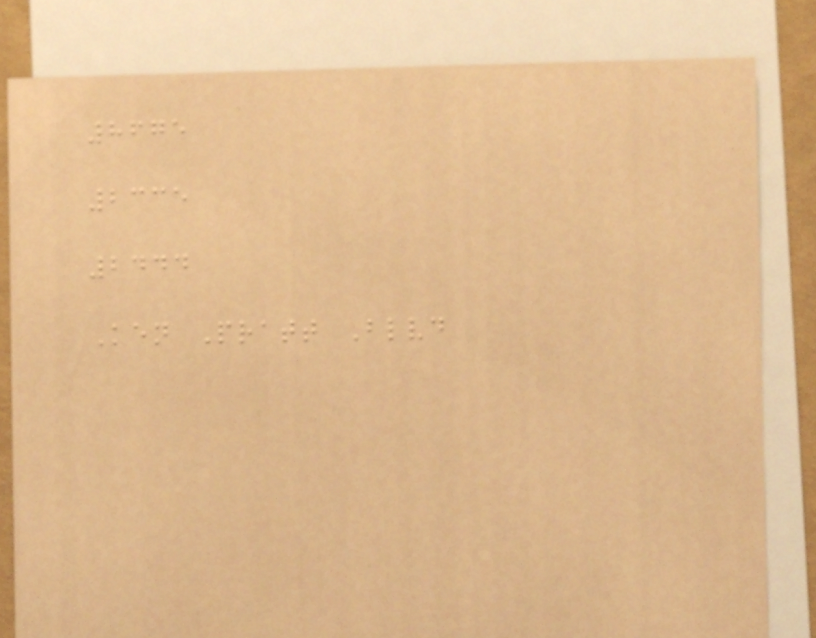8675
2335
2444
Ken Pratt Blvd
